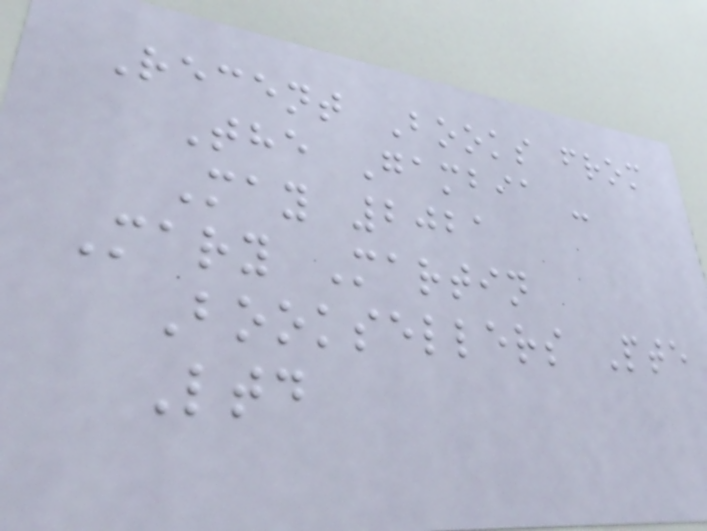Recent Books from
The Gambia -
May 2021
Mary Martin
Booksellers Pte
Ltd
